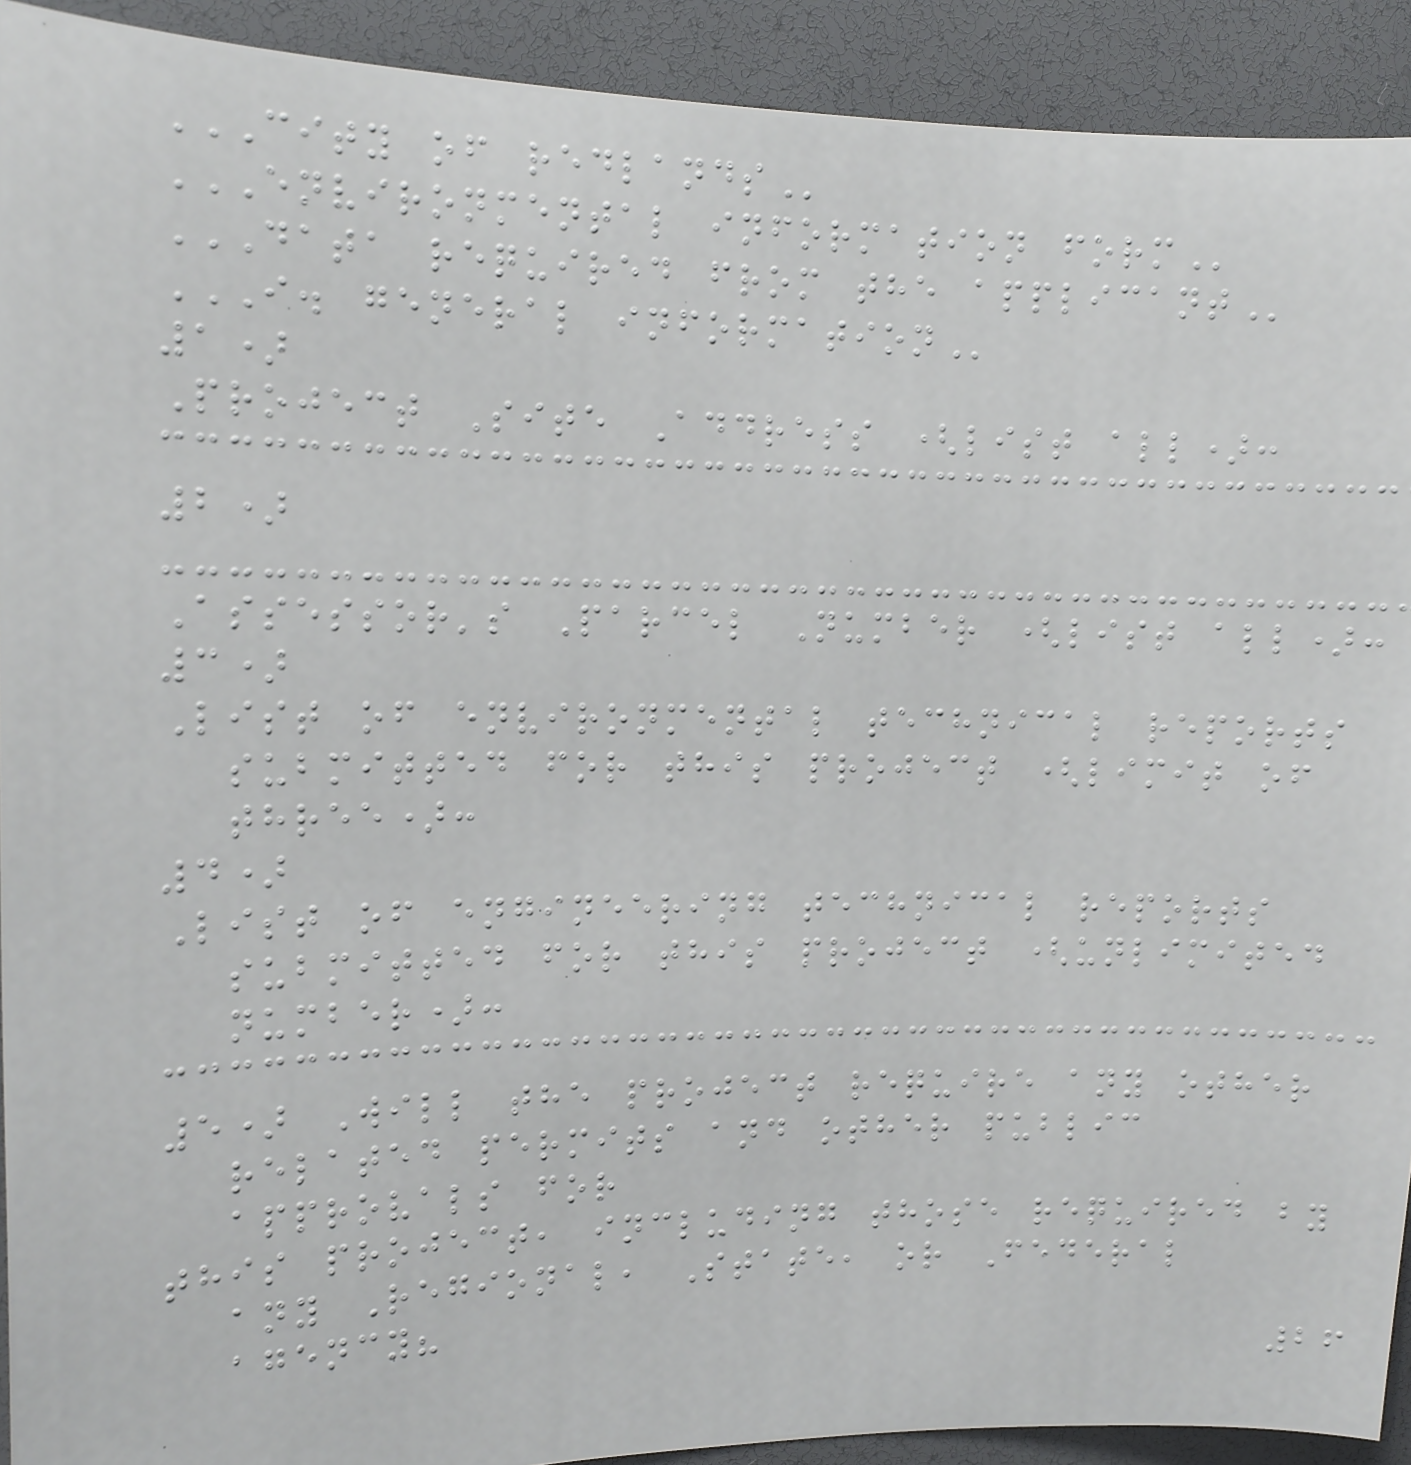CITY OF REDLANDS
ENVIRONMENTAL INFORMATION FORM
DATA REQUIRED FROM THE APPLICANT
I. GENERAL INFORMATION
1)
Project Site Address (list all):
2)
Assessor's Parcel Number (list all):
3)
List of environmental technical reports
submitted for this project (limit of
three):
4)
List of engineering technical reports
submitted for this project (unlimited
number):
5) Will the project require any other
related permits and other public
approvals for
this project, including those required by
any Regional, State, or Federal
agency?
26
